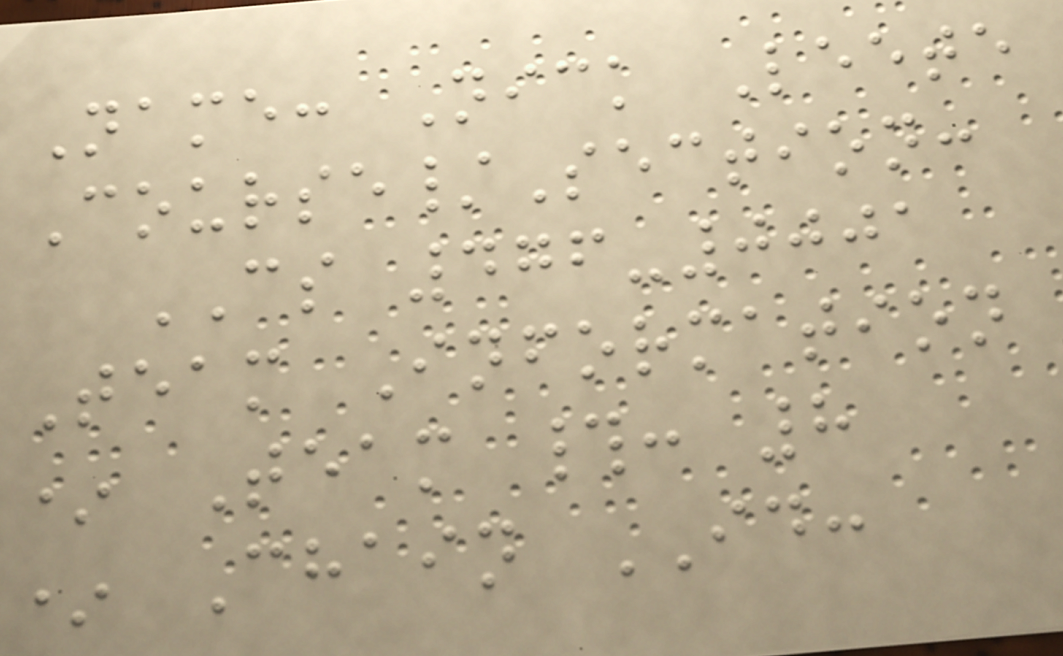Name: Nick Leete
Course/Section:
CS 476-0001
Team Information
* Team #: 8
* Chain ID:
